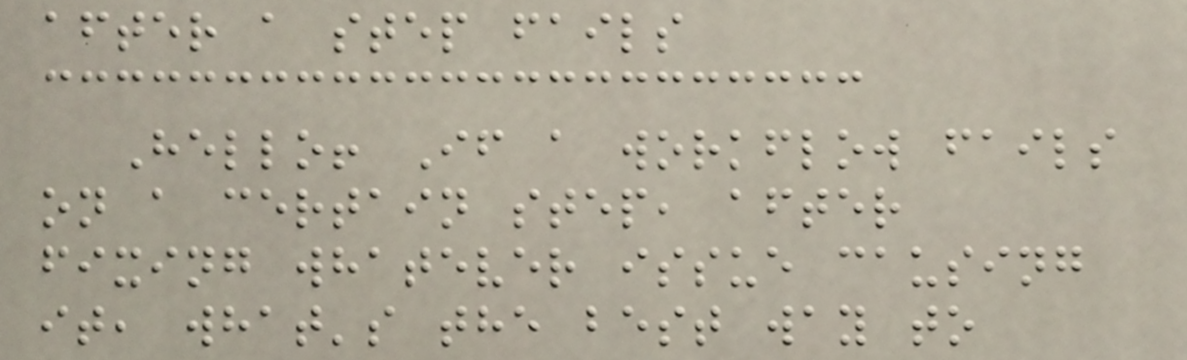after a step fails
Hello! If a workflow fails
on a certain step, after
fixing whatever issue causing
it, what's the best way to
